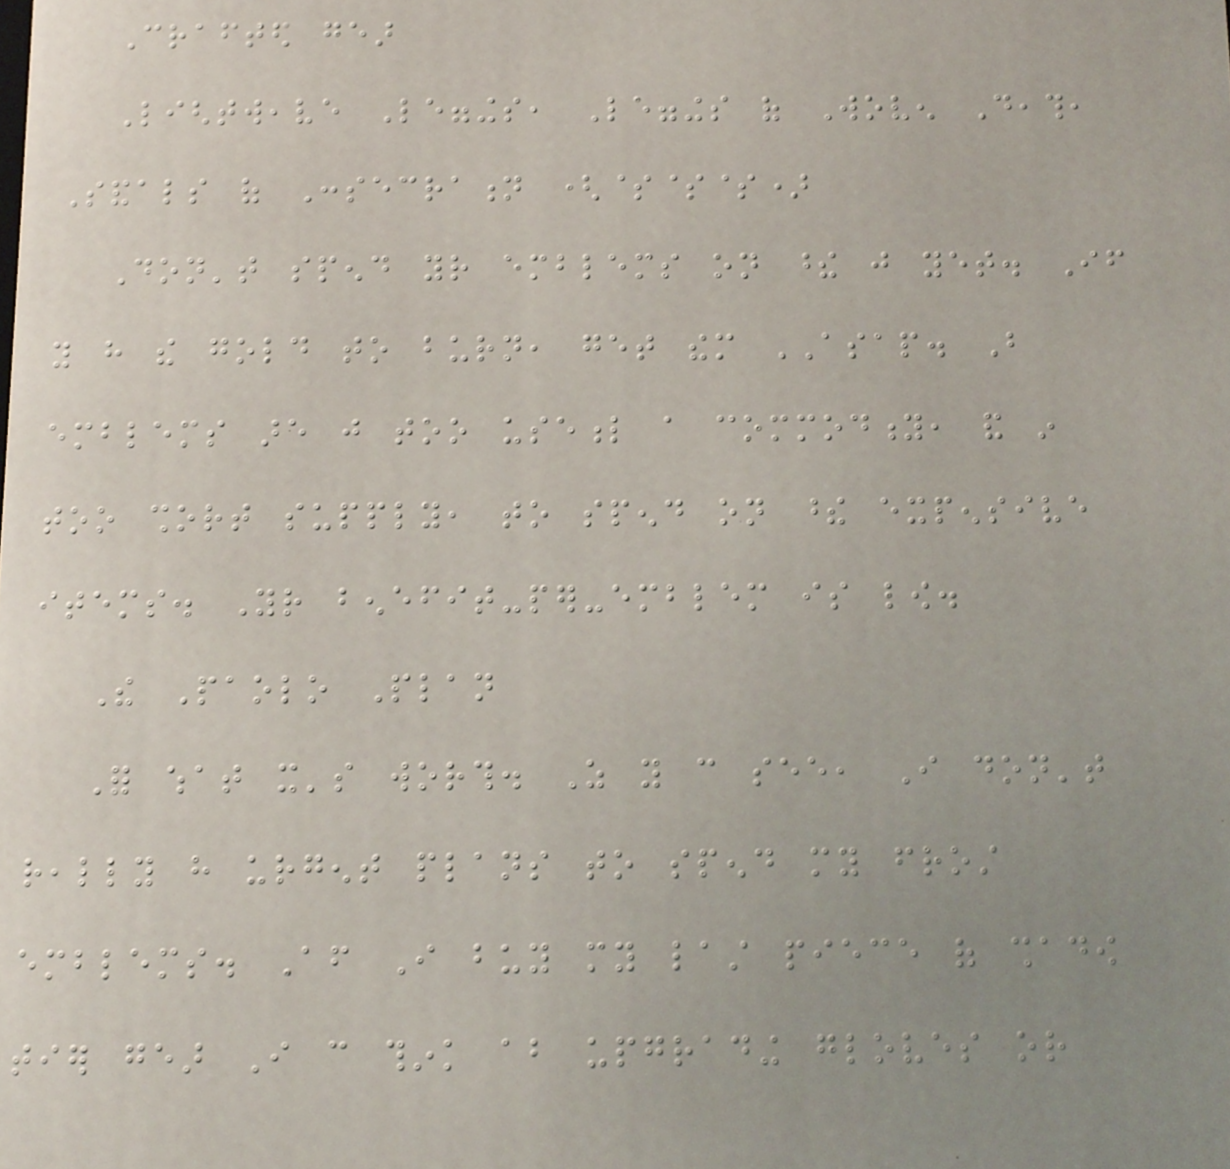Crafted gear
Lightweave Leggings, Leggings of Woven Death,
Sandals of Consecration ($$$)
Don't spend your emblems on these just yet. If
you have the gold to burn, get them ASAP. But
emblems are just too useful a commodity, and in
too short supply, to spend on these expensive
items. Your benefit-per-emblem is low.
The Paolo Plan
For what it's worth. As you can see, I don't
really have urgent plans to spend my frost
emblems. After I buy my last piece of shadow
tier gear I can think about upgrading gloves or
